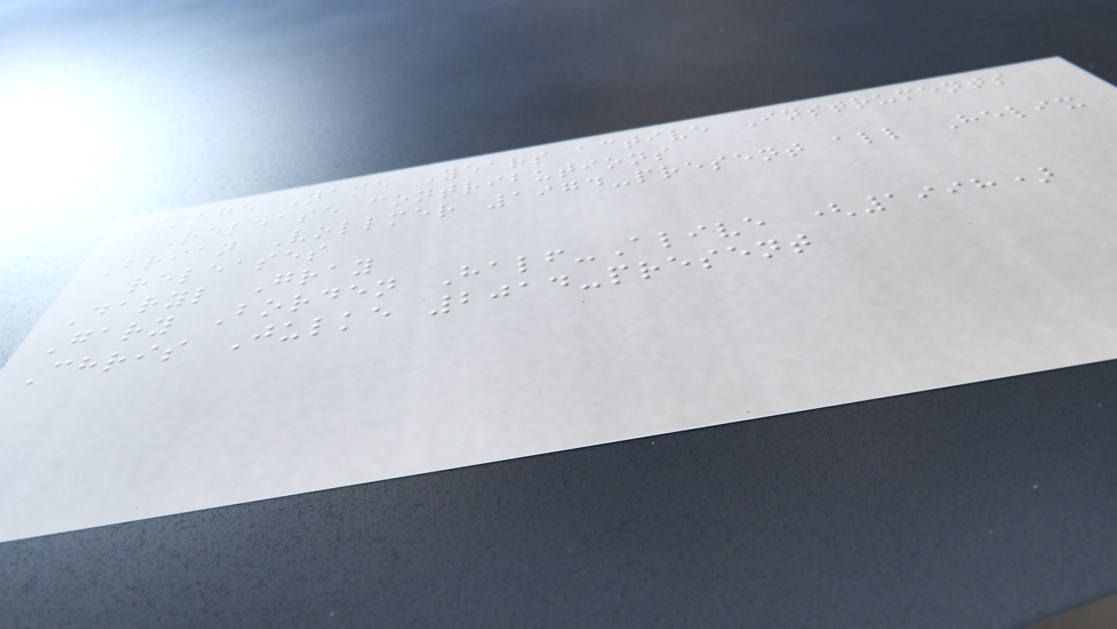Image Name Years active Instruments
Release contributions
Brian Vollmer 1974-present all Helix
releases
Daryl Gray
Gary Borden Half-Alive (1998)
Chris Julke 2014-present
